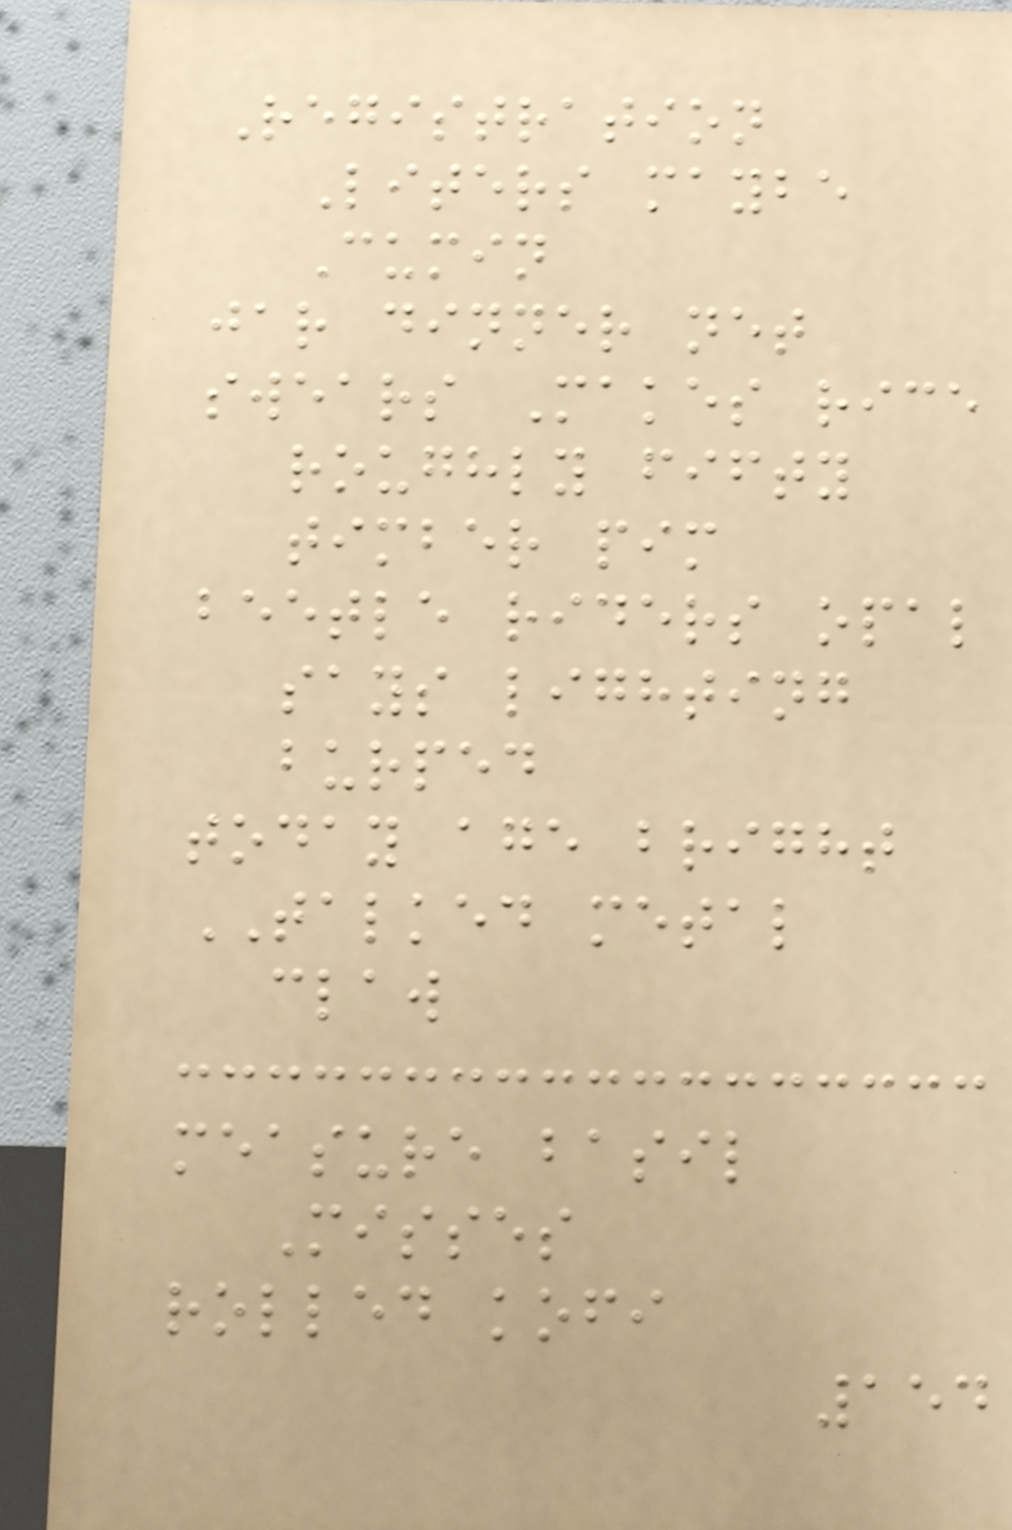Registration
Liters maybe
Cumin
jar dinner net
swears Makes rice
roughly fifty
timber pim
beetle riders opal
says lighting
burped
today age bright
TALKED metal
claw
measure basil
Misses
rolled kofi
154
